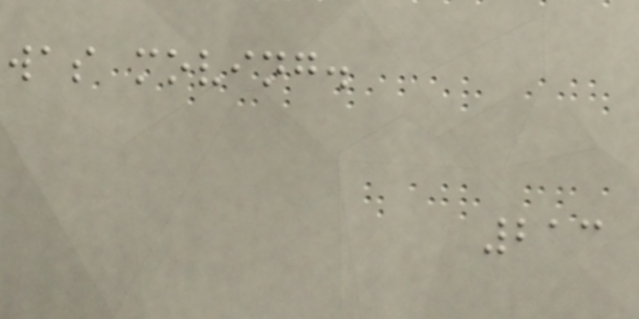was moving.
213
